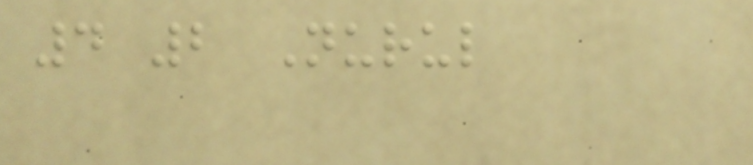4 2 Nurul
